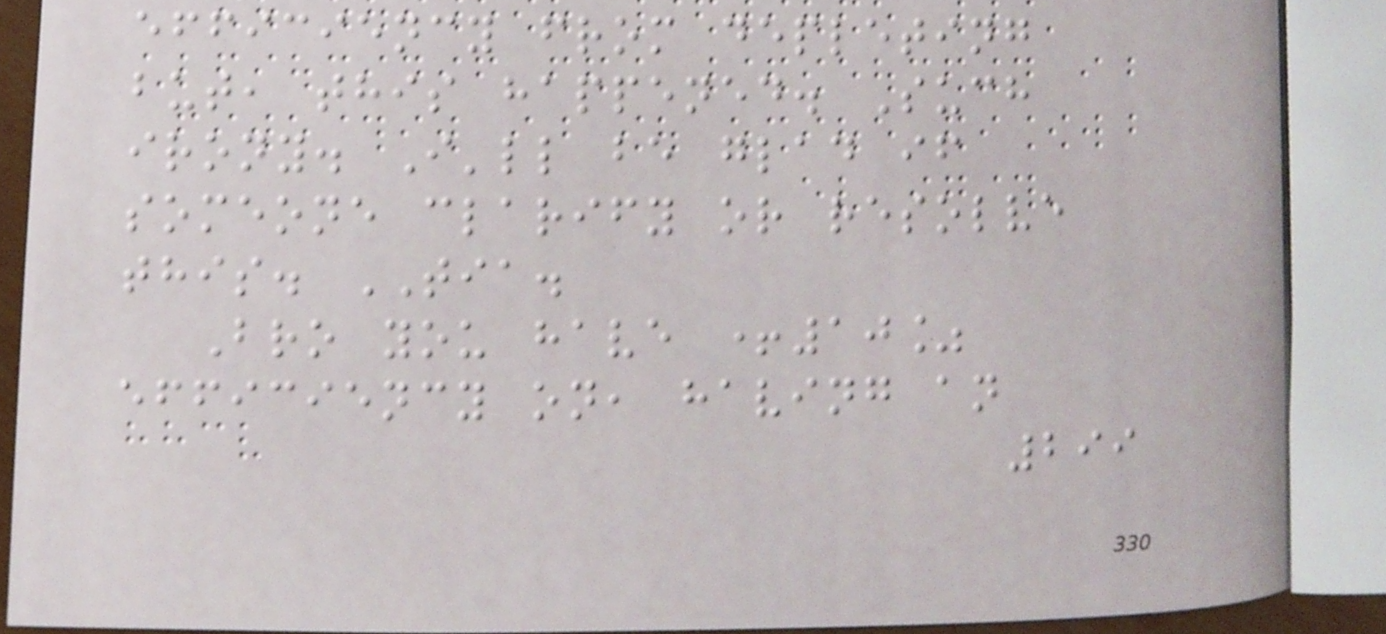efficiency from depleting
but, this happened. Such
irony. I'll be glad if
someone clarify or resolve
this. TIA.
Bro you have +10%
efficiency on, having an
299
